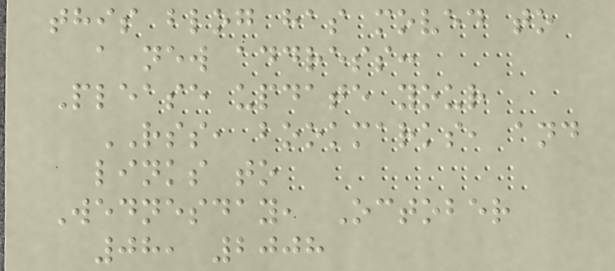this blog has moved to
a new address:
Please update your
RSS, bookmarks, and
links to
Wednesday, October
08, 2008
